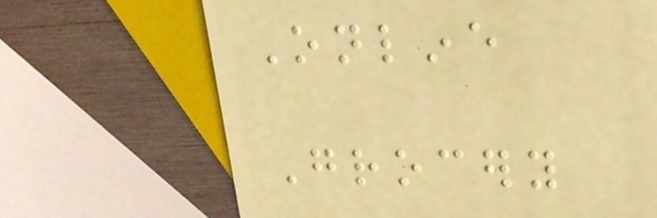Online
Grocery
